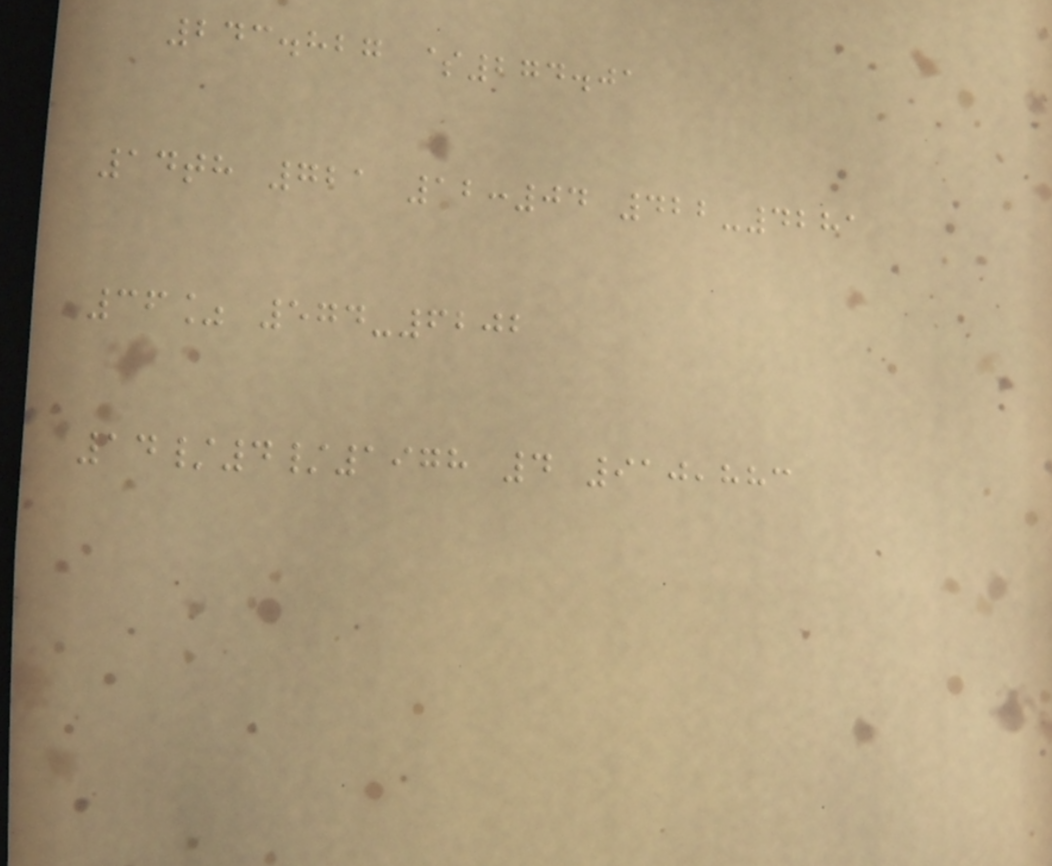243.827 $274.01
14th 721 12:04 422-4281
36% 574-6202
14/4/1978 4 910,883
